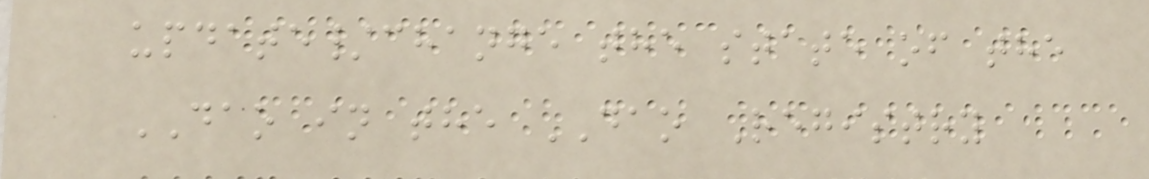update/change the state of the
DAO in the DAO Registry
